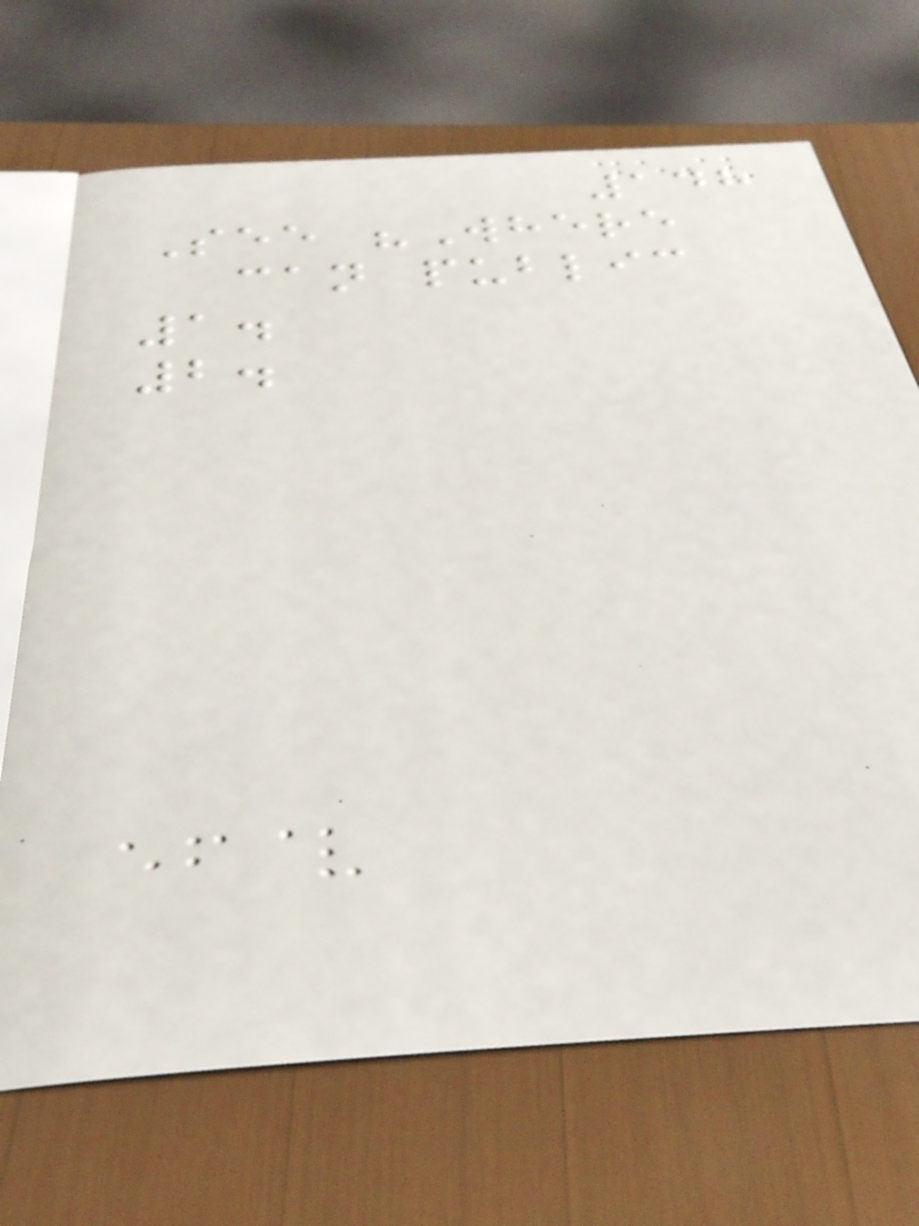148
See "Where
can public
1.
2.
